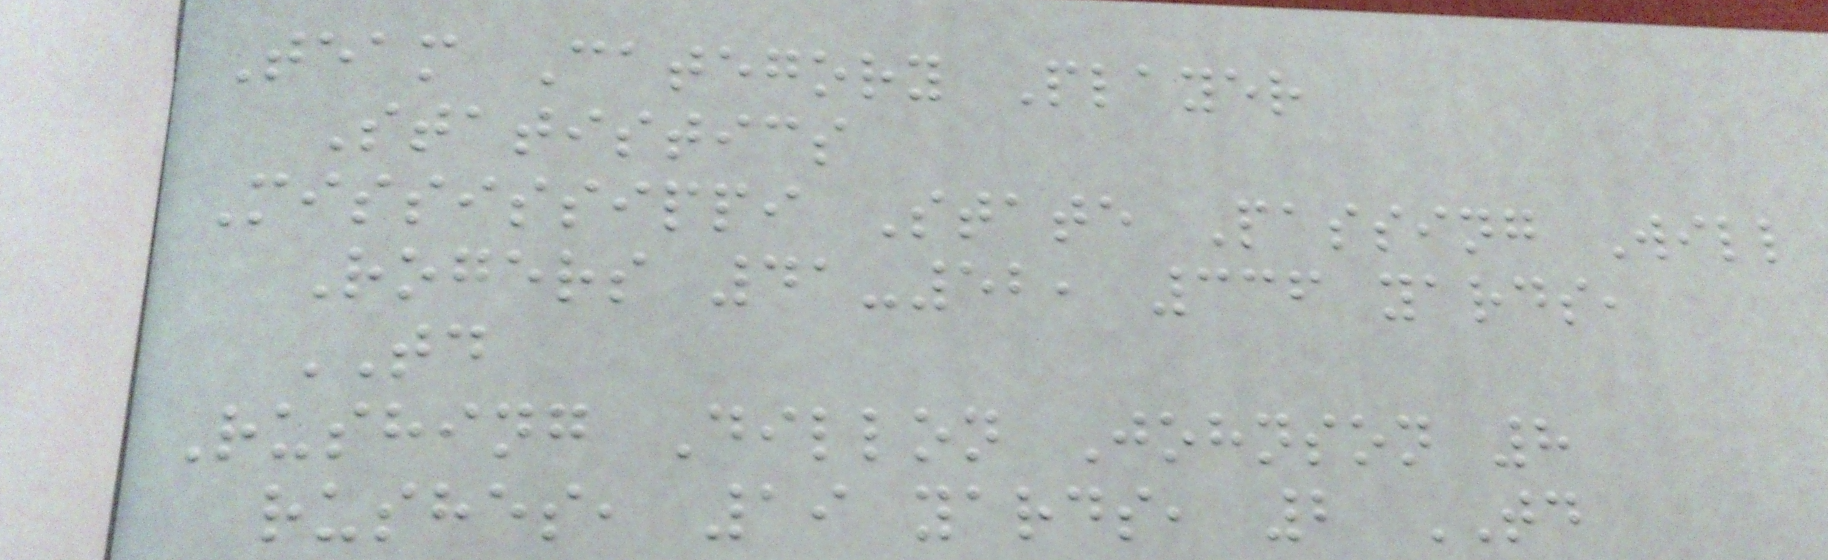Team Category Player
Statistics
Mississippi State Passing Will
Rogers 41-52, 336 yards,
TD
Rushing Dillon Johnson 8
rushes, 19 yards, 2 TD
